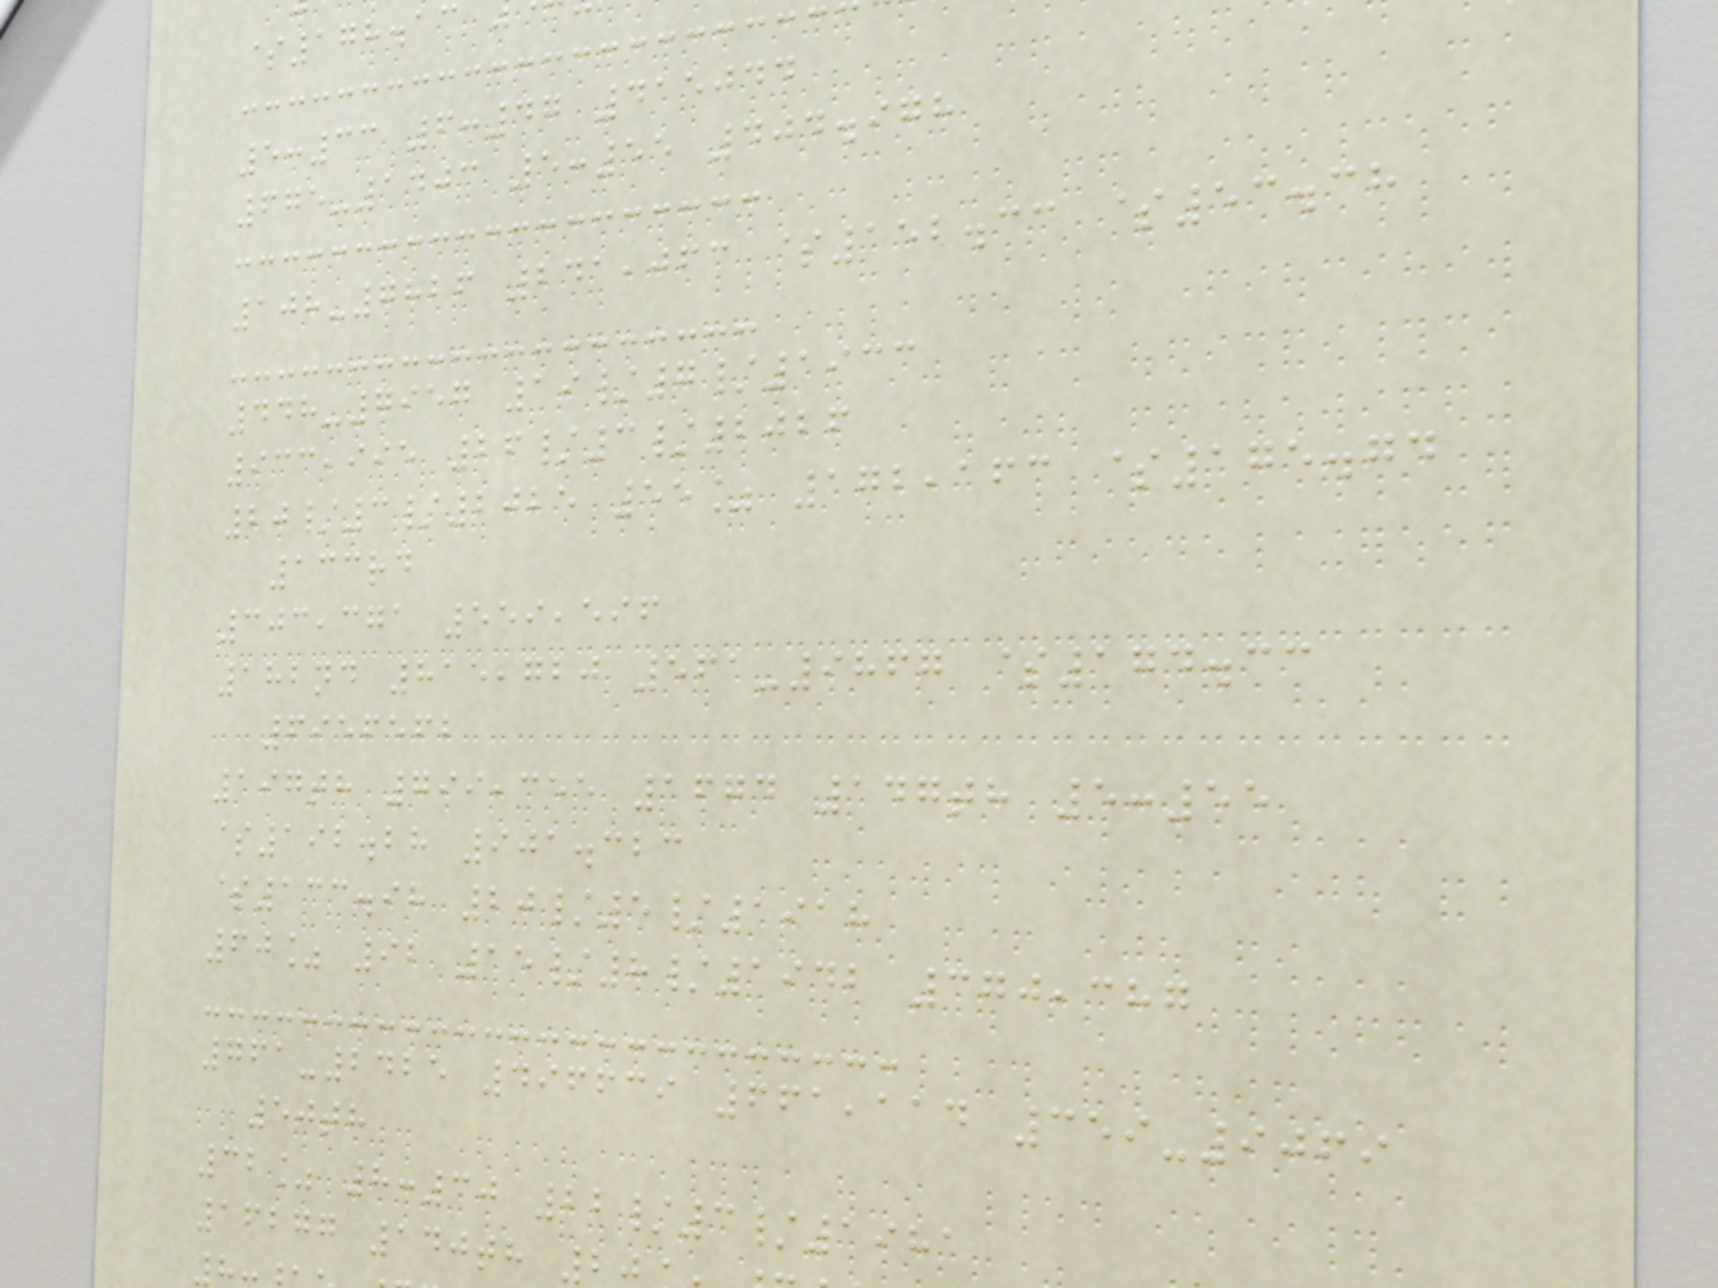$178.13
5:33 6:47 415044
675-1403 5:55 404.978
108-7826 241,063 $152.33 $53.38
448-7957 19/7/1933
933,995 26/3/2026
20/3/2025 55% 172,163 $175.74
133rd
303,371 559,596
182nd 815,720 561-9867 $174.33
6956562
197th 799,355 1674 147th 5:55
$192.28 901.323
$133.98 20/5/1918
60% 92 15/8/1942 370,387
761-2425 496639 661,114 359-9069
50th
32% 8:30 22/3/1981
16277 140th 2
